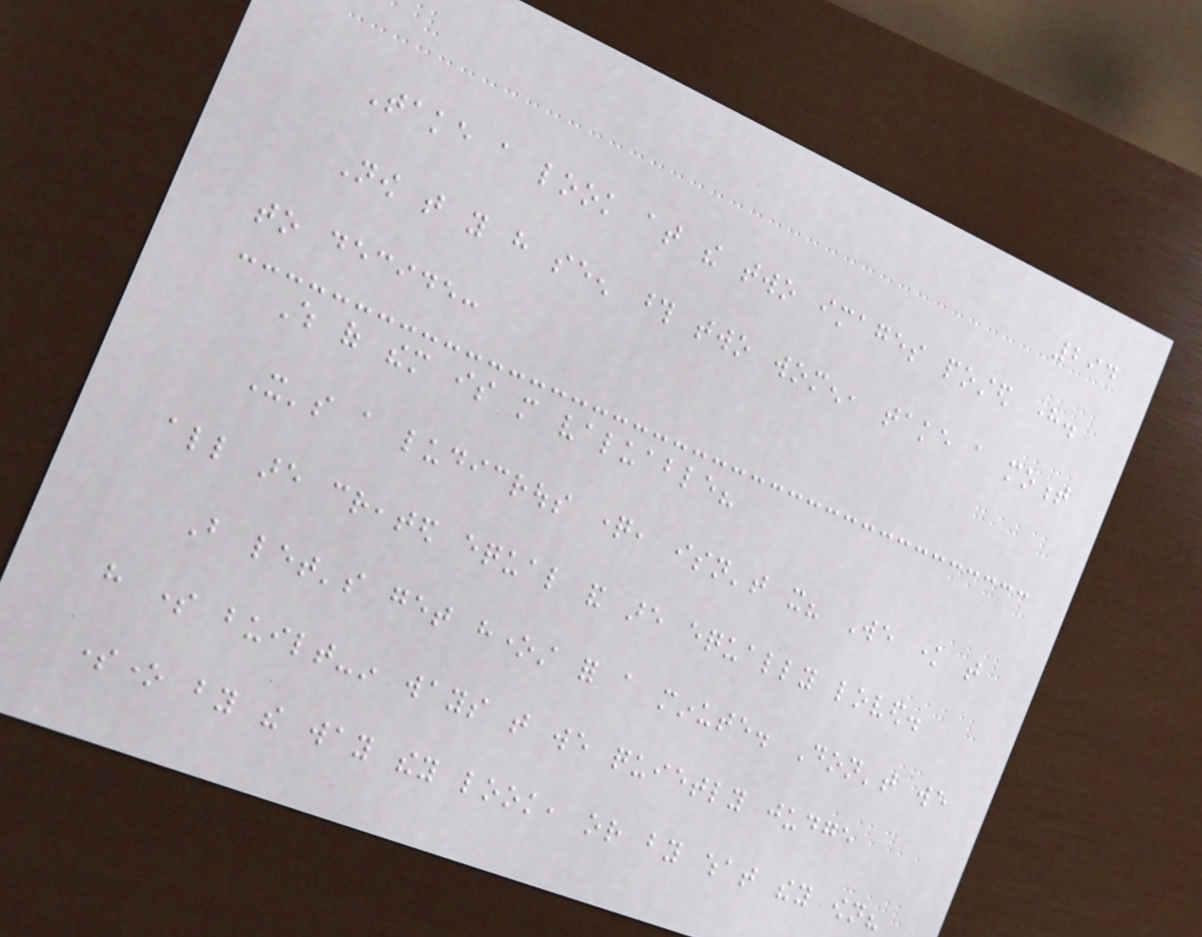294
Take a look at the two images posted here.
Now that you have seen those two women, take a moment
to decide:
Which of them is more valuable?
It's a ludicrous question, isn't it? We know that
all are created equal and are equally loved.
But let's get honest for a minute. Don't we
have some built-in ways that we quietly judge
someone by the way they look, or by what they own?
